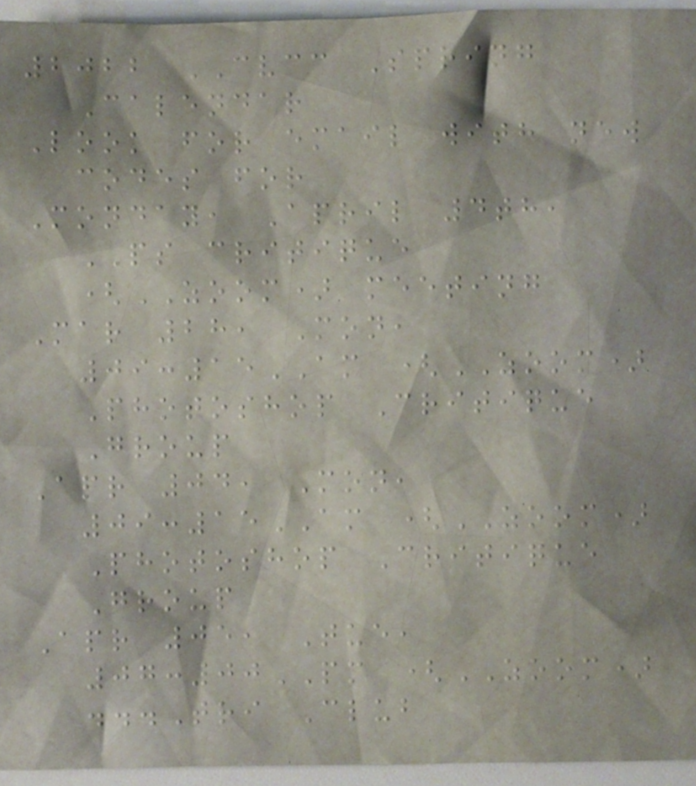2022 CVCC Spring
Calendar
Look for email with new
codes for
Monday, April 4th,
PS critique
(ZOOM) meeting
Mar 28, Mon,
09:15AM (ZOOM)
Photoshop Critique
Group
Apr 04, Mon,
09:15AM (ZOOM)
Photoshop Critique
Group
Apr 05, Tue,
07:00PM (ZOOM)
...Tri Club
